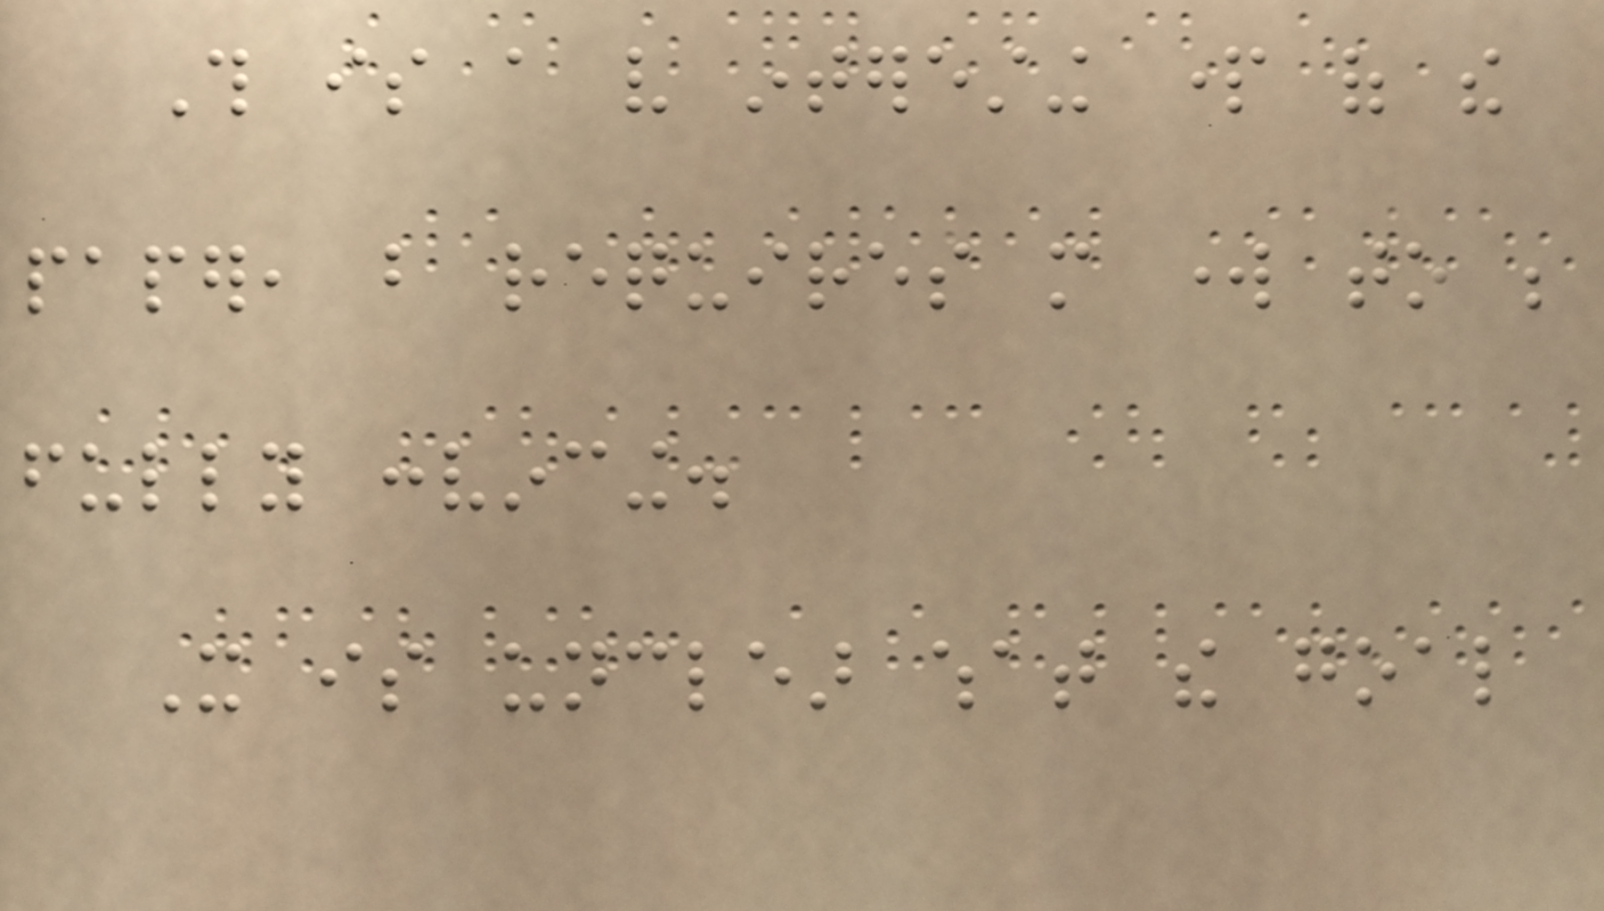This is a very interesting part of the
paper, but requires more work to be
fully convincing.
It is unclear what the goal
